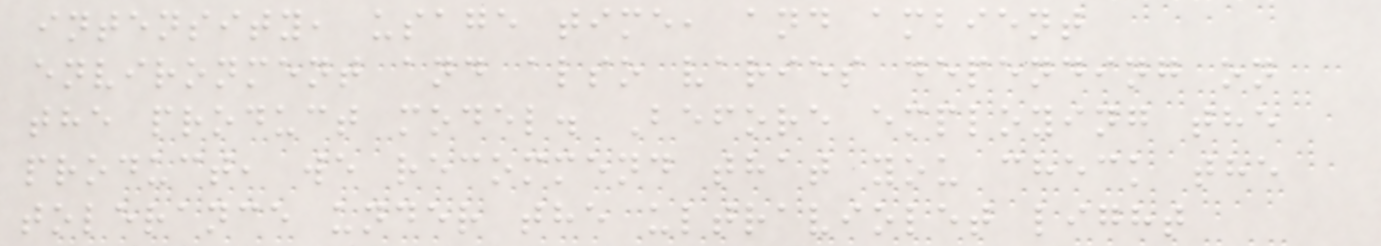intensity, usage time, and ambient
environment and also varies depending on
the product model. Before employing the
product, we recommend that you check the
tolerance under the ultraviolet light
